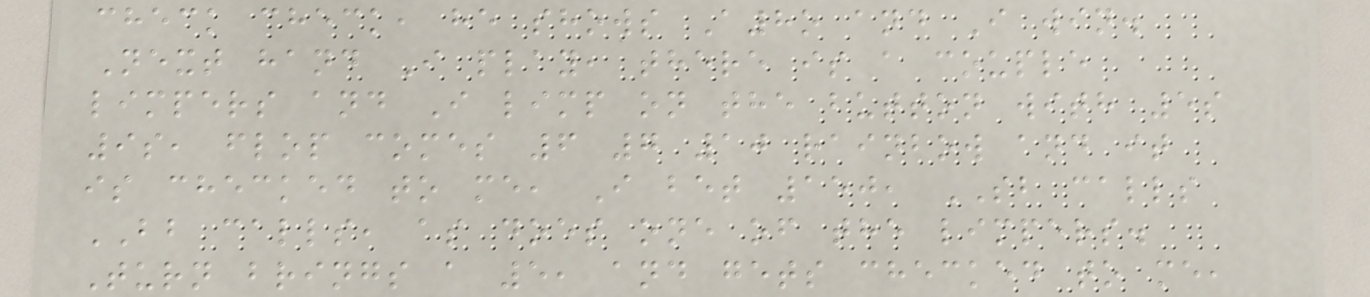check check, he shows A8o and I win.
Next hand I play, there is a couple
limpers and I limp on the button with 5s
9s, flop comes 6 7 10 rainbow and it
is checked to me, I bet 150, SB calls
BB calls, as does one of the limpers.
Turn brings a 5, and gets checked to me,
